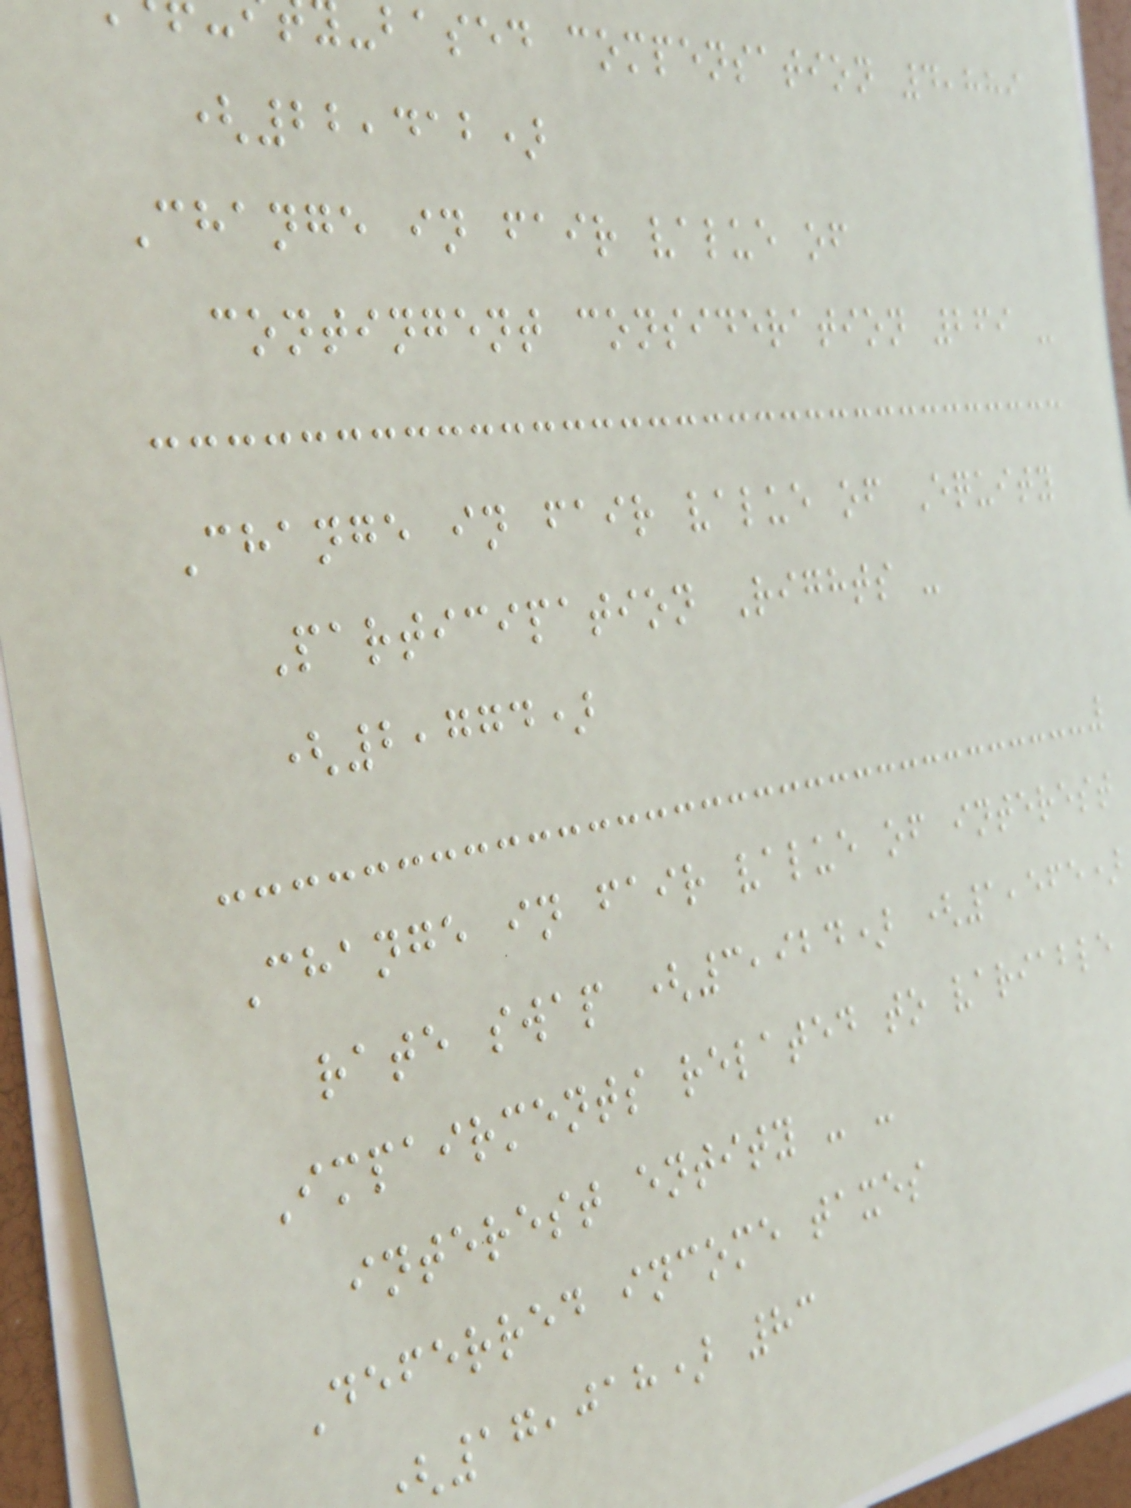-based compensation 4,889
(22,412)
Change in fair value of
contingent consideration 269 -
Change in fair value of Equity
Participation Rights -
(2,774)
Change in fair value of interest
rate swap (3,924) (1,565)
Impairments related to variable
interest entity - -
Deferred income taxes
17,018) 83
